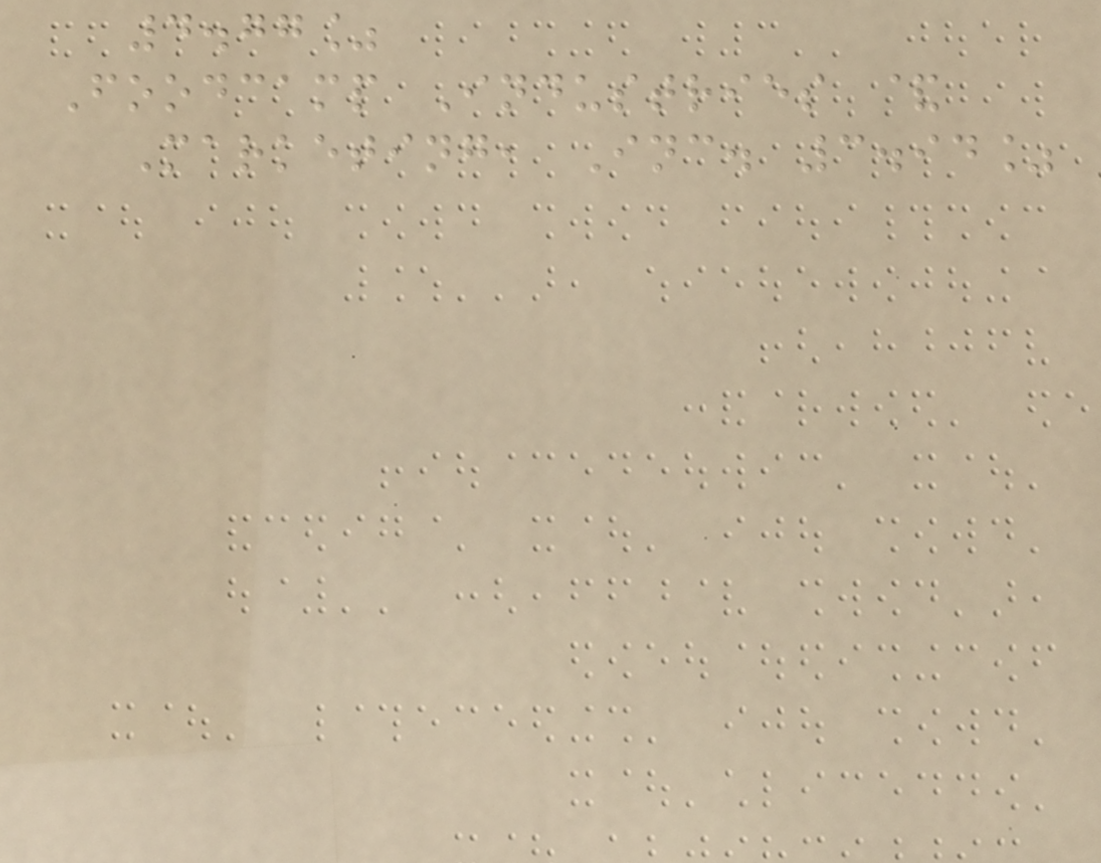4.77%
Foodcamp Industries &
Marketing, Inc. 3.94%
